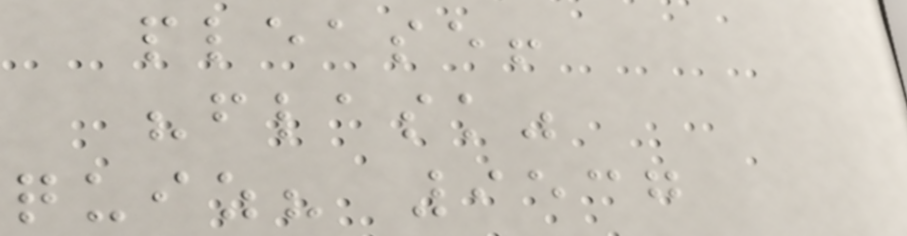please!
"flask"
quiz? 9537
